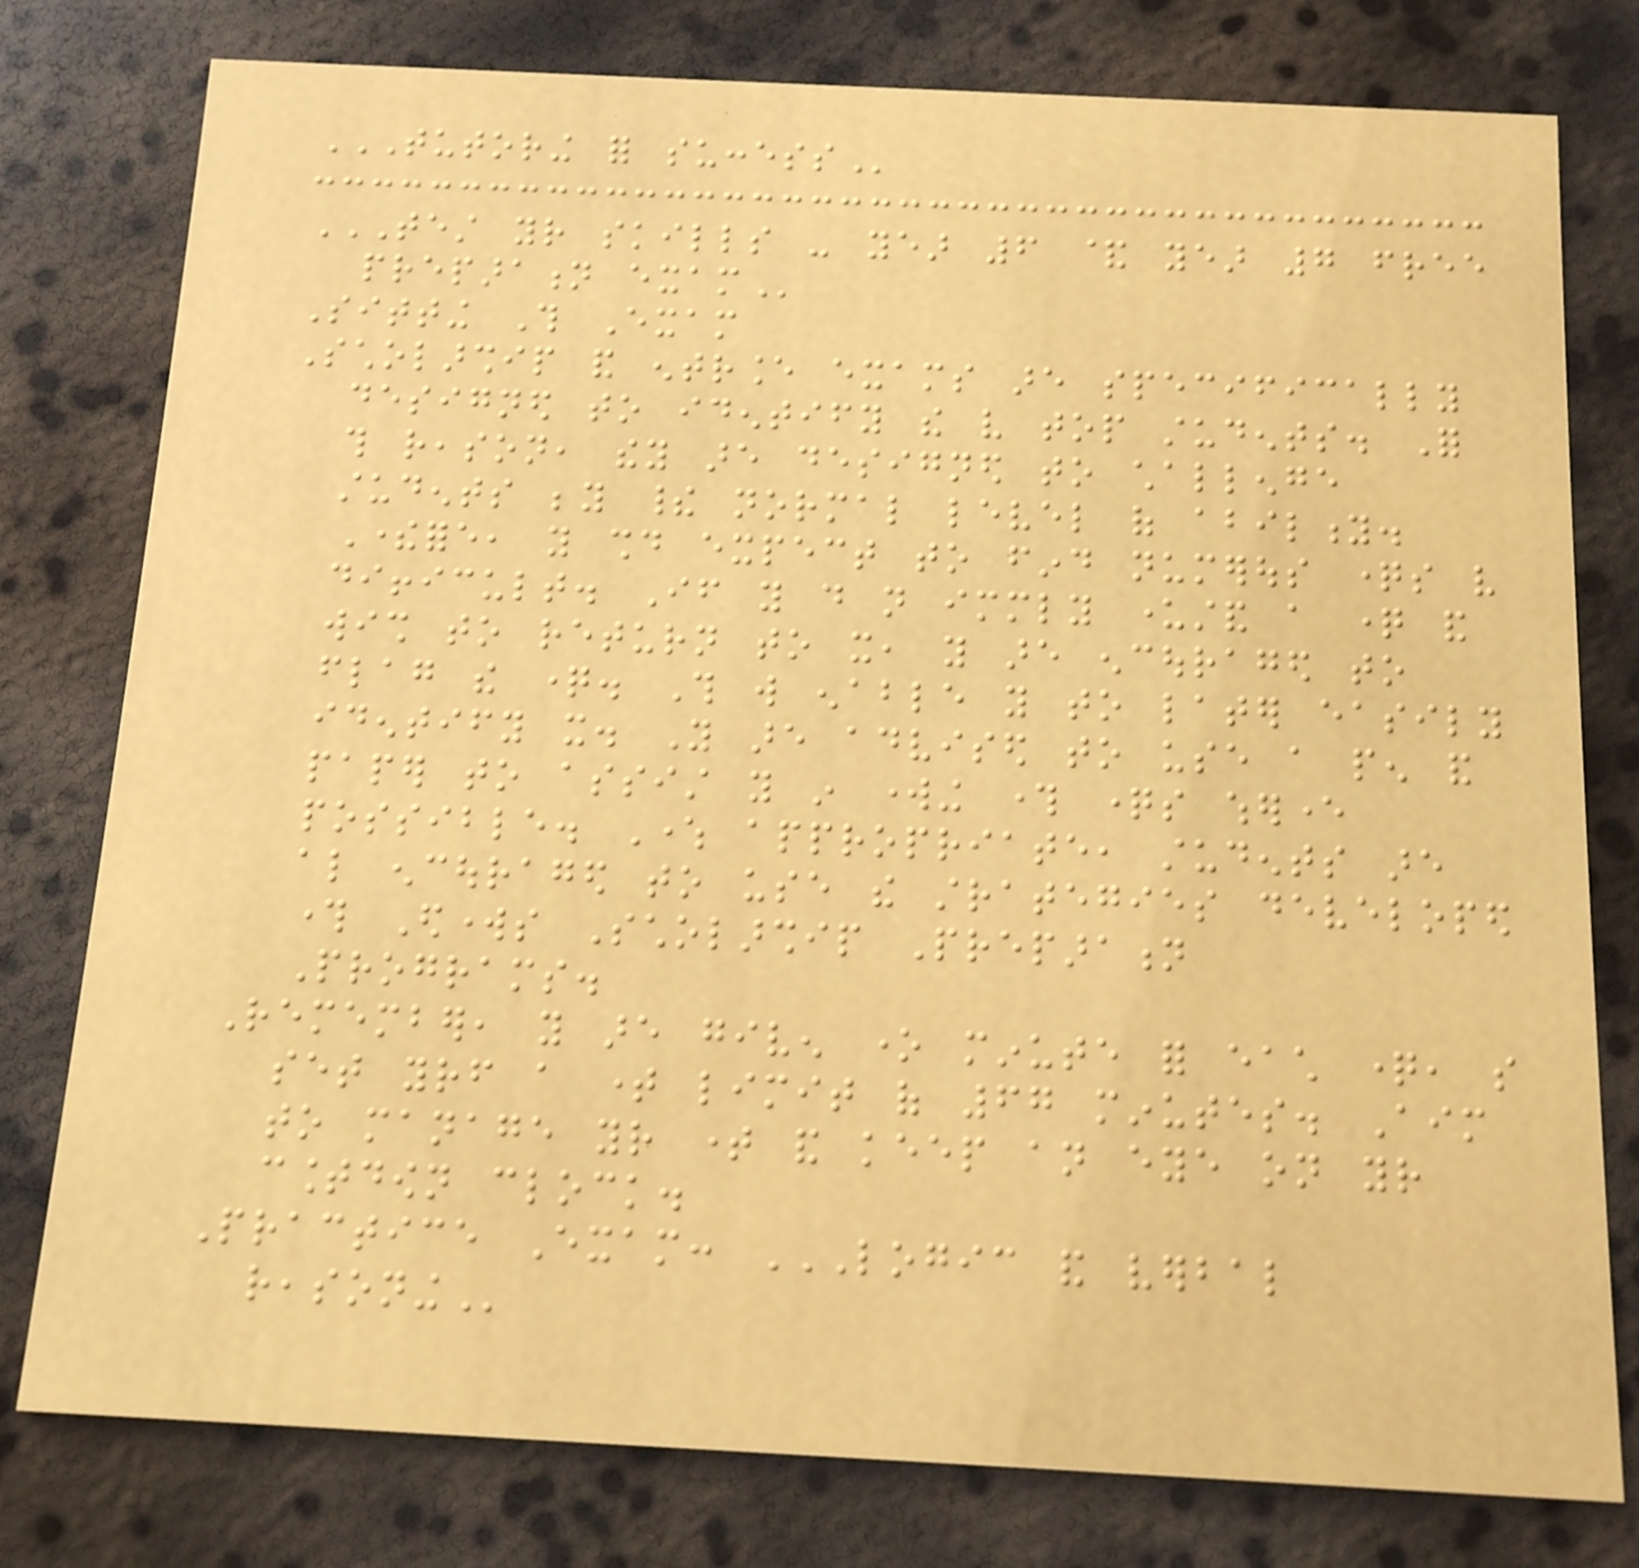TUTORING FOR SUCCESS
TEST YOUR SKILLS - YEAR 6 & YEAR 7 FREE
PREPARATION EXAM
Sitting This Exam
Scholarship and entrance exams are specifically
designed to identify the very top students. For
this reason, they are designed to challenge
students beyond their normal level of ability.
Therefore, you should expect to find numerous questions very
difficult. If you do not immediately understand a question and
wish to return to it, you are encouraged to
flag the question. This will enable you to later easily
identify it. You are advised to use a pen and
paper to assist you in working through questions wherever
possible. Where appropriate, students are
also encouraged to use the strategies developed
through Edworks Scholarship Preparation
Programs.
Remember, you are given one minute for each question, so
set yourself a time limit of 67 minutes. Aim
to manage your time and keep an eye on your
countdown clock.
Practice Exam: LOGIC AND VERBAL
REASONING
